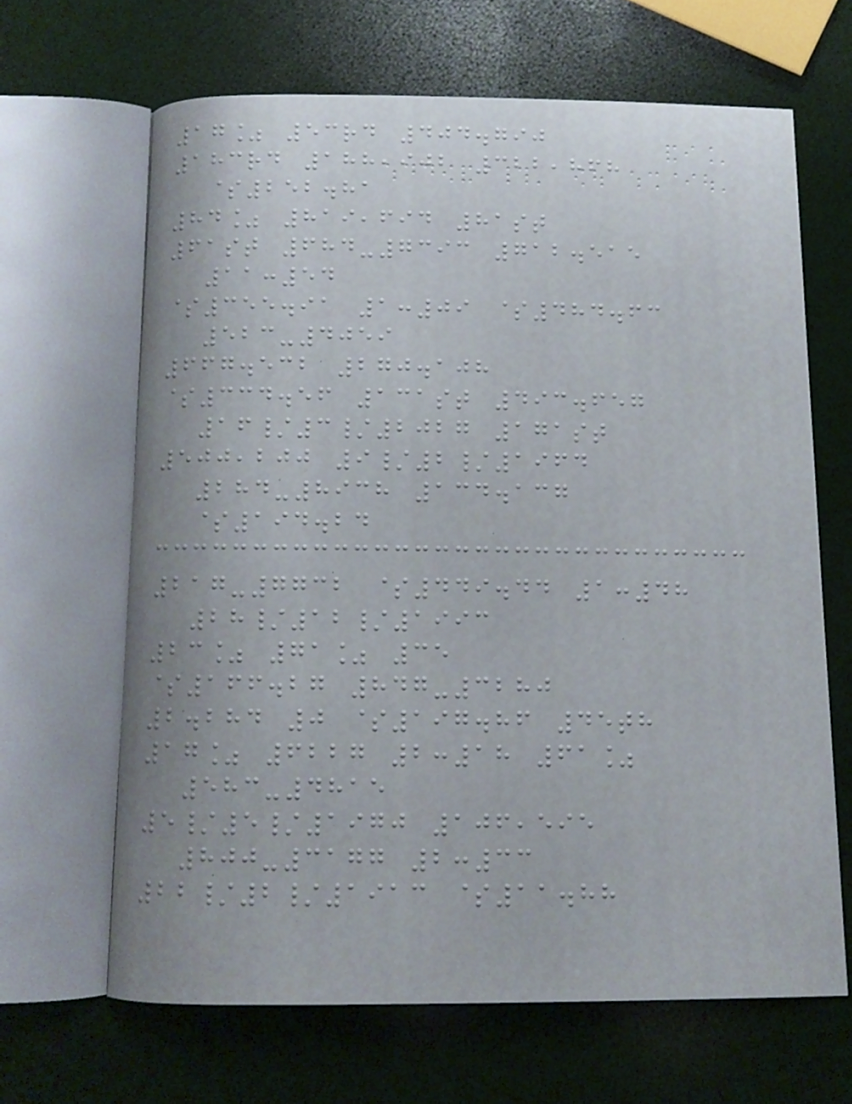17% 53rd 404.790
183rd 188,902 322,868
$252.81
84% 819,694 81st
61st 684-7393 712.515
11:54
$355.91 1:09 $484.63
523-4059
667.532 270.108
$334.56 131st 493.657
16/3/2027 171st
500,200 9/2/1964
284-8938 134.137
$194.24
217-7732 $449.44 1:48
28/12/1993
23% 71% 35
$166.27 847-3280
2.284 0 $197.86 45th
17% 6227 2:18 61%
583-4815
5/5/1970 106,595
800-3177 2:33
22/2/1913 $11.88
